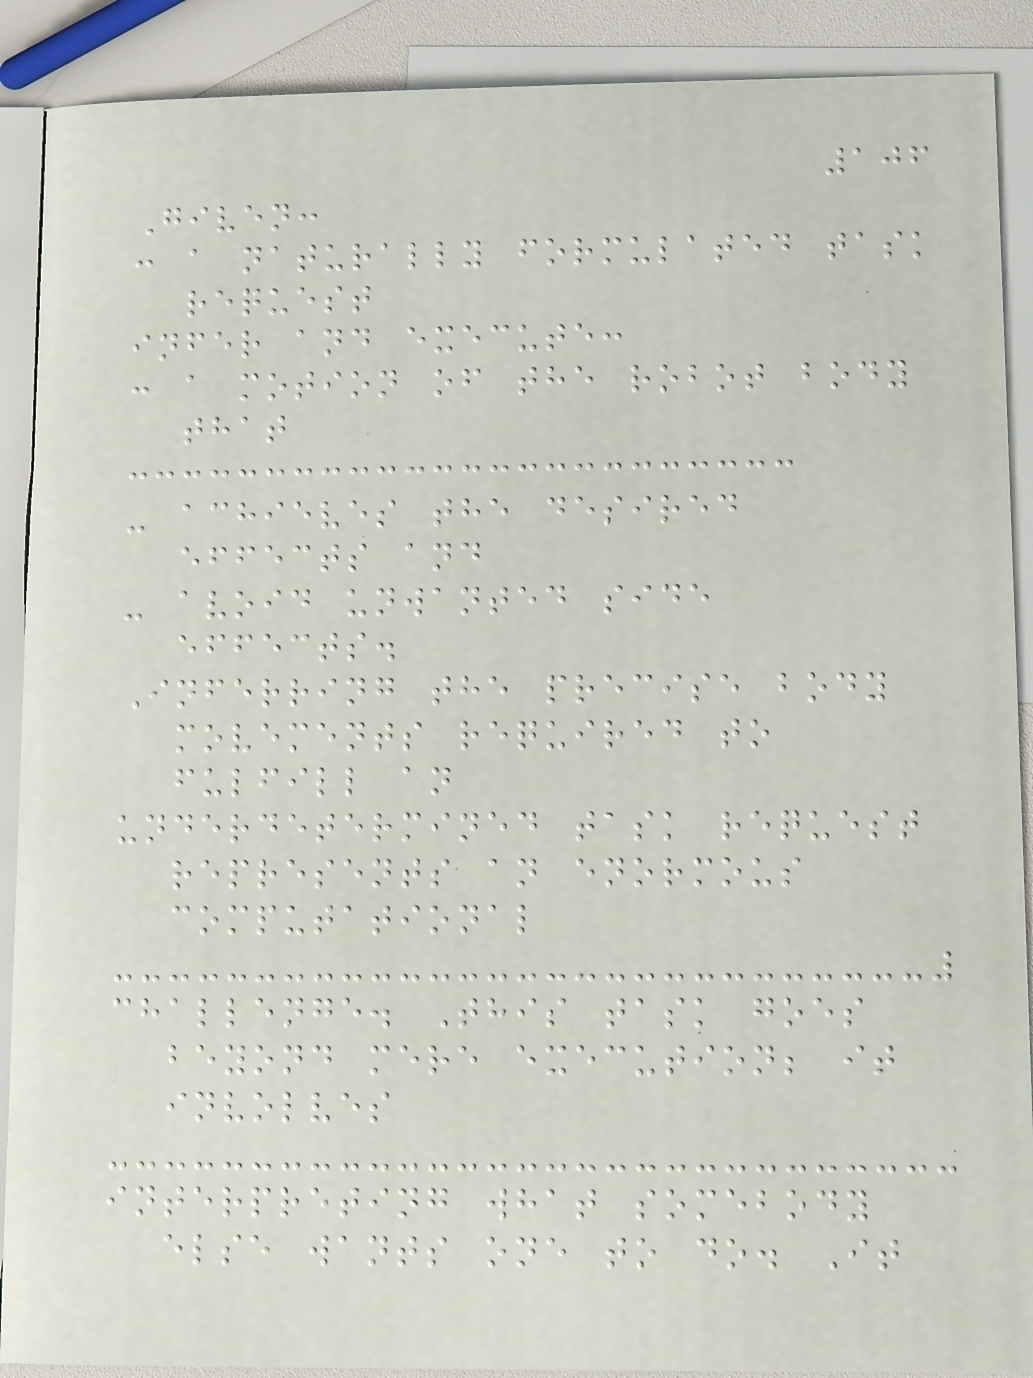106
Given:
: a naturally formulated task
request
infer and execute:
: a motion of the robot body
that
- achieves the desired
effects and
- avoid unwanted side
effects.
Inferring the precise body
movements required to
fulfill an
underdetermined task request
represents an enormous
computational
challenge. This task goes
beyond mere execution; it
involves
interpreting what somebody
else wants one to do. It
